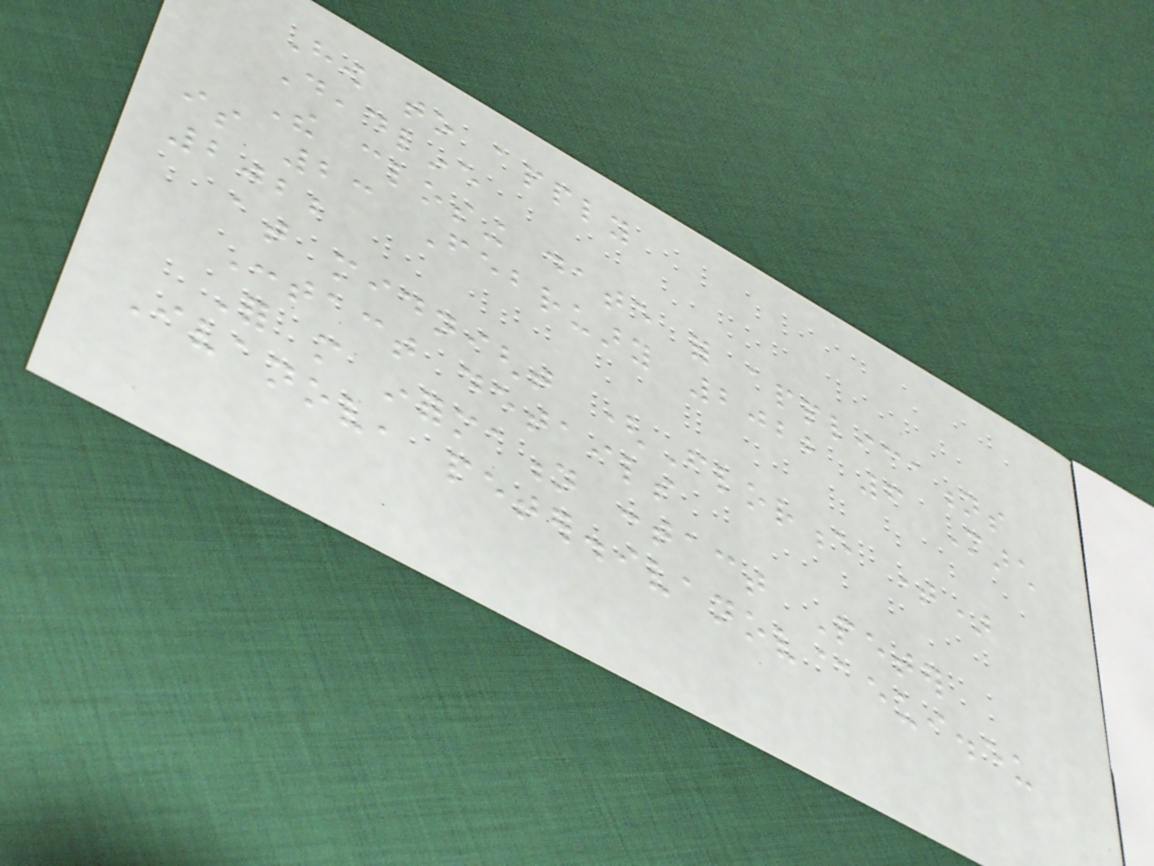How to apply
Deadline
The closing date for applications
is 23 February 2022 6 March
2022
at midnight (Florence time)
Contact details
For more information contact Peter
Ivanov, peter.ivanov@eui.eu
